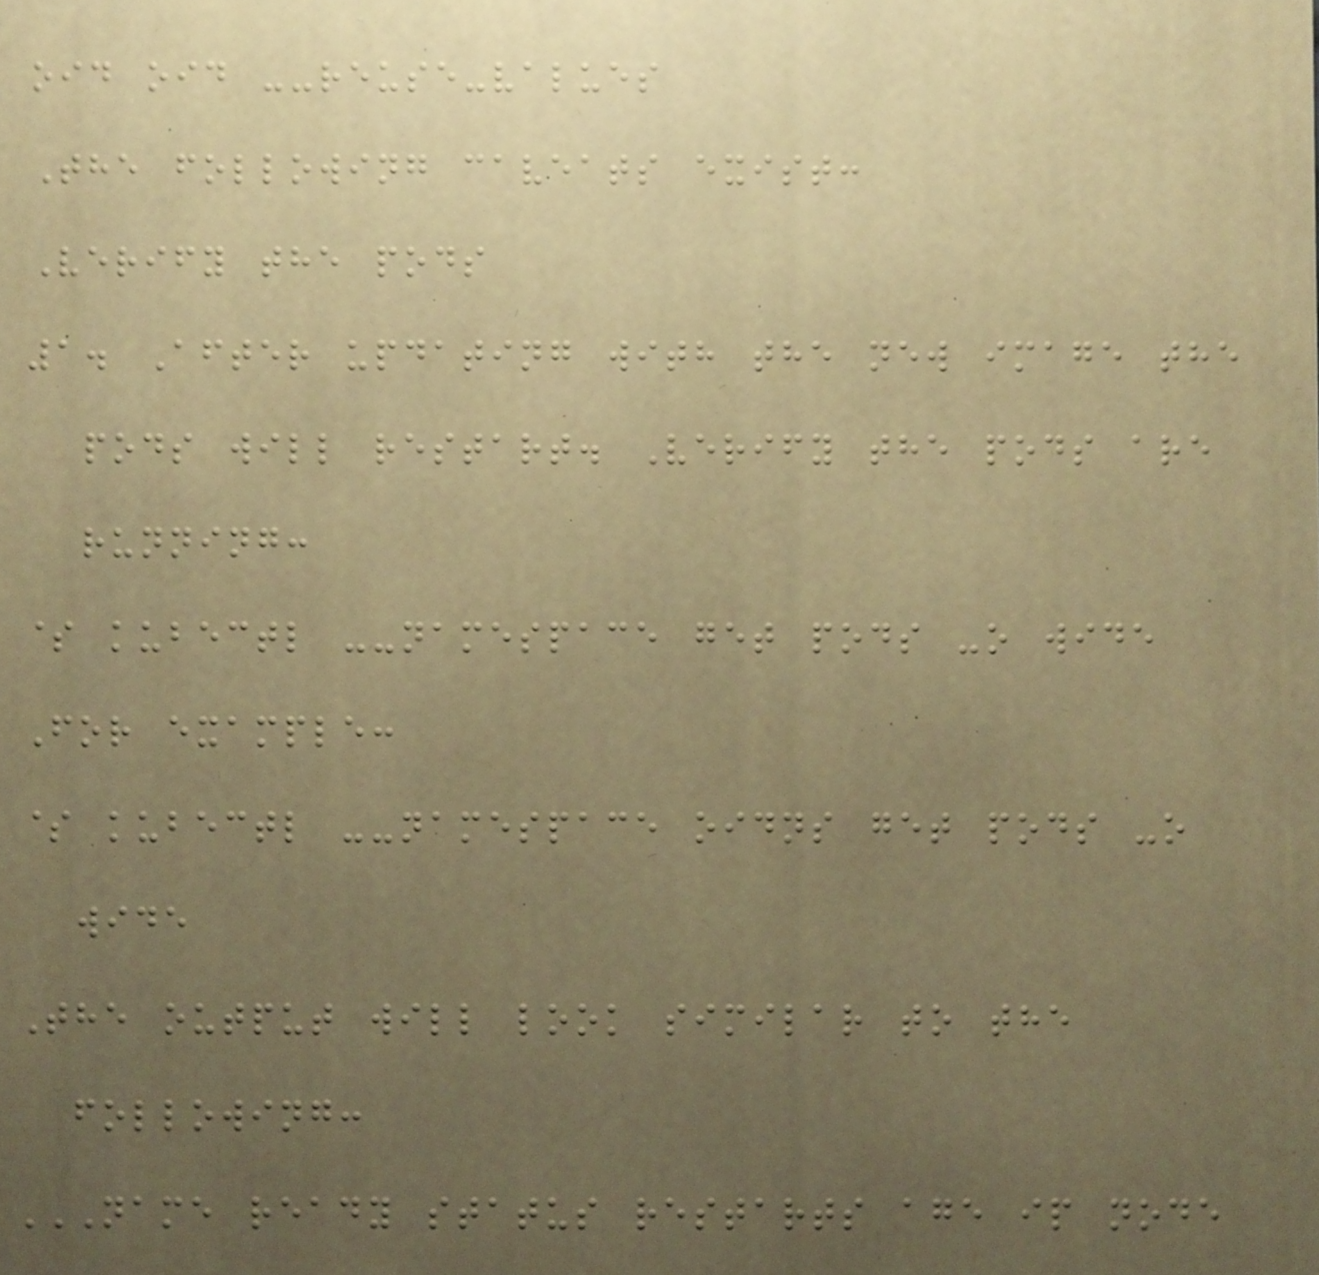oid oid --reuse-values
The following caveats exist:
Verify the pods
1. After updating with the new image the
pods will restart. Verify the pods are
running:
$ kubectl --namespace get pods -o wide
For example:
$ kubectl --namespace oidns get pods -o
wide
The output will look similar to the
following:
NAME READY STATUS RESTARTS AGE IP NODE
